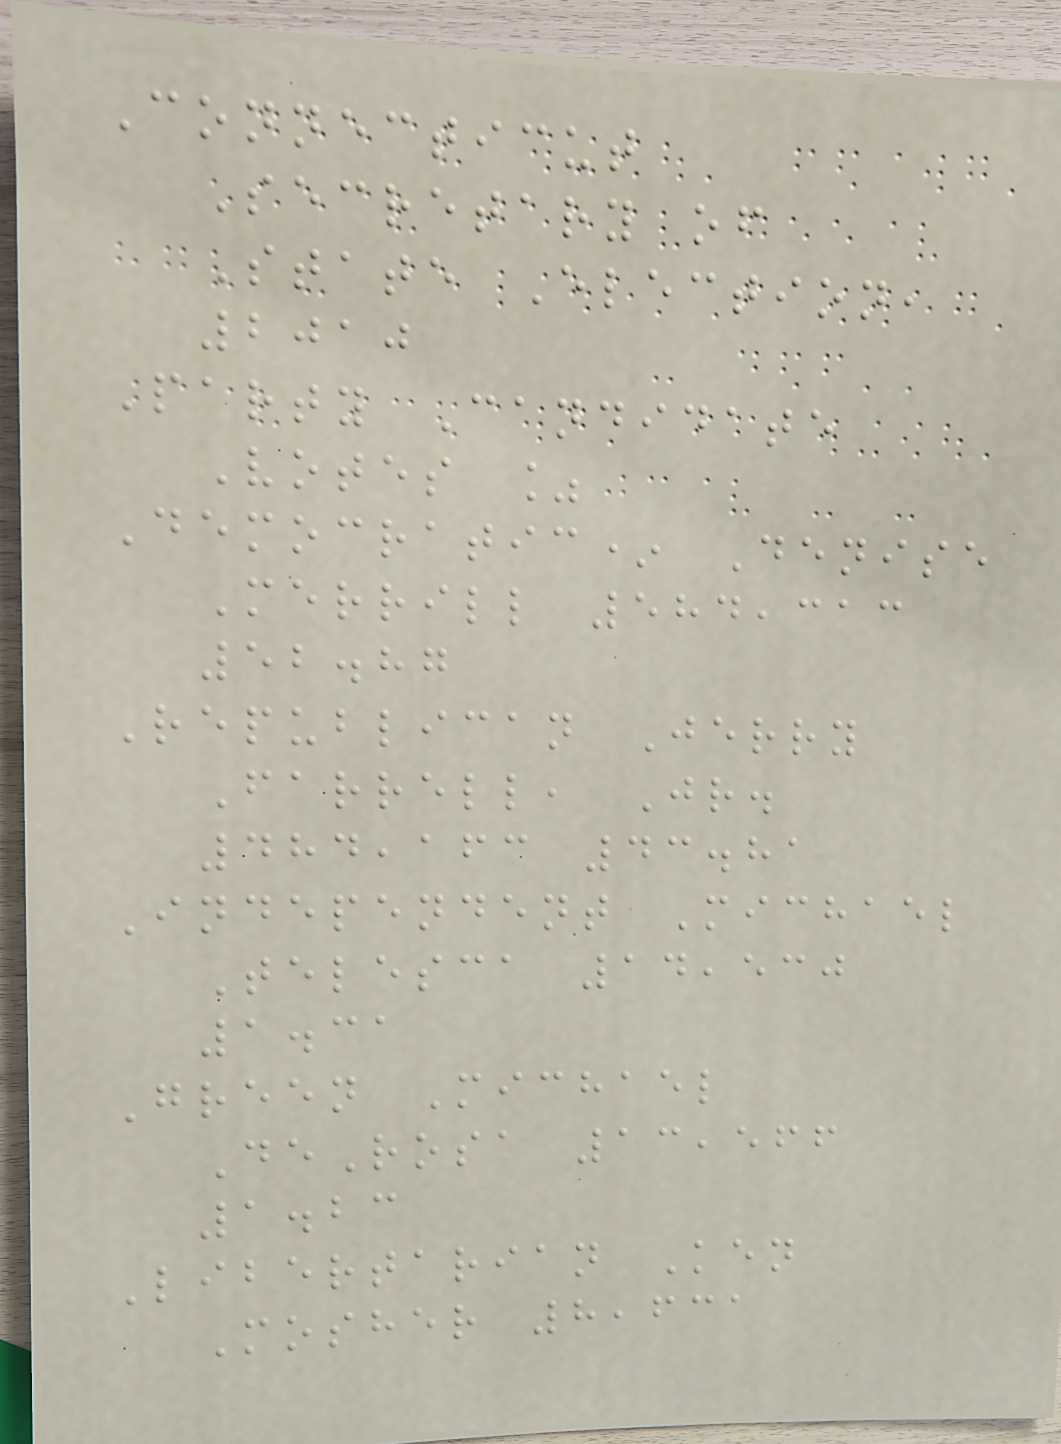Connecticut
Secretary of
State Election,
2010
Party Candidate
Votes %
Democratic* Denise
Merrill 584,313
52.87
Republican Jerry
Farrell, Jr.
484,163 43.81
Independent Michael
Telesca 14,530
1.31
Green Michael
DeRosa 13,566
1.23
Libertarian Ken
Mosher 8,631
